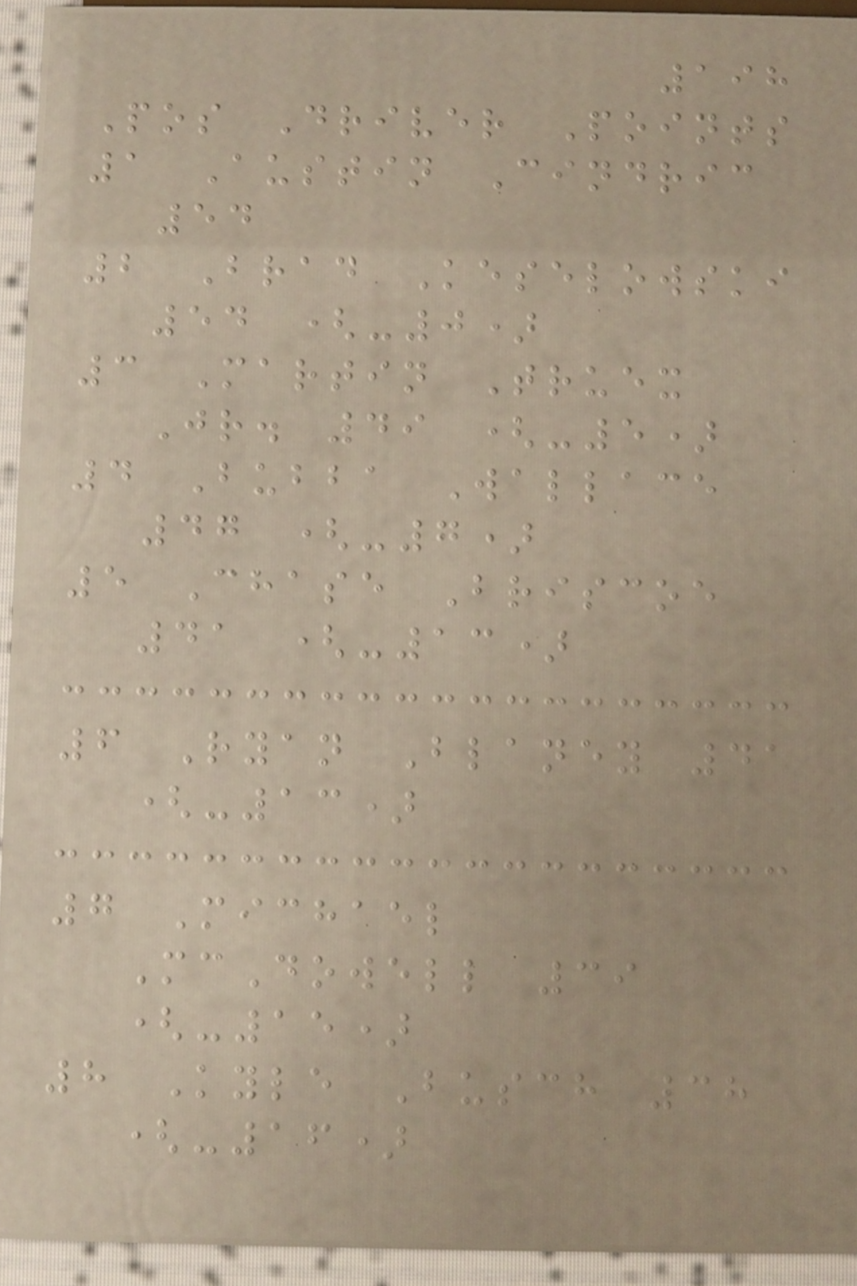198
Pos Driver Points
1 Austin Cindric
54
2 Brad Keselowski
54 (-0)
3 Martin Truex
Jr. 49 (-5)
4 Bubba Wallace
47 (-7)
5 Chase Briscoe
41 (-13)
6 Ryan Blaney 41
(-13)
7 Michael
McDowell 39
(-15)
8 Kyle Busch 38
(-16)
